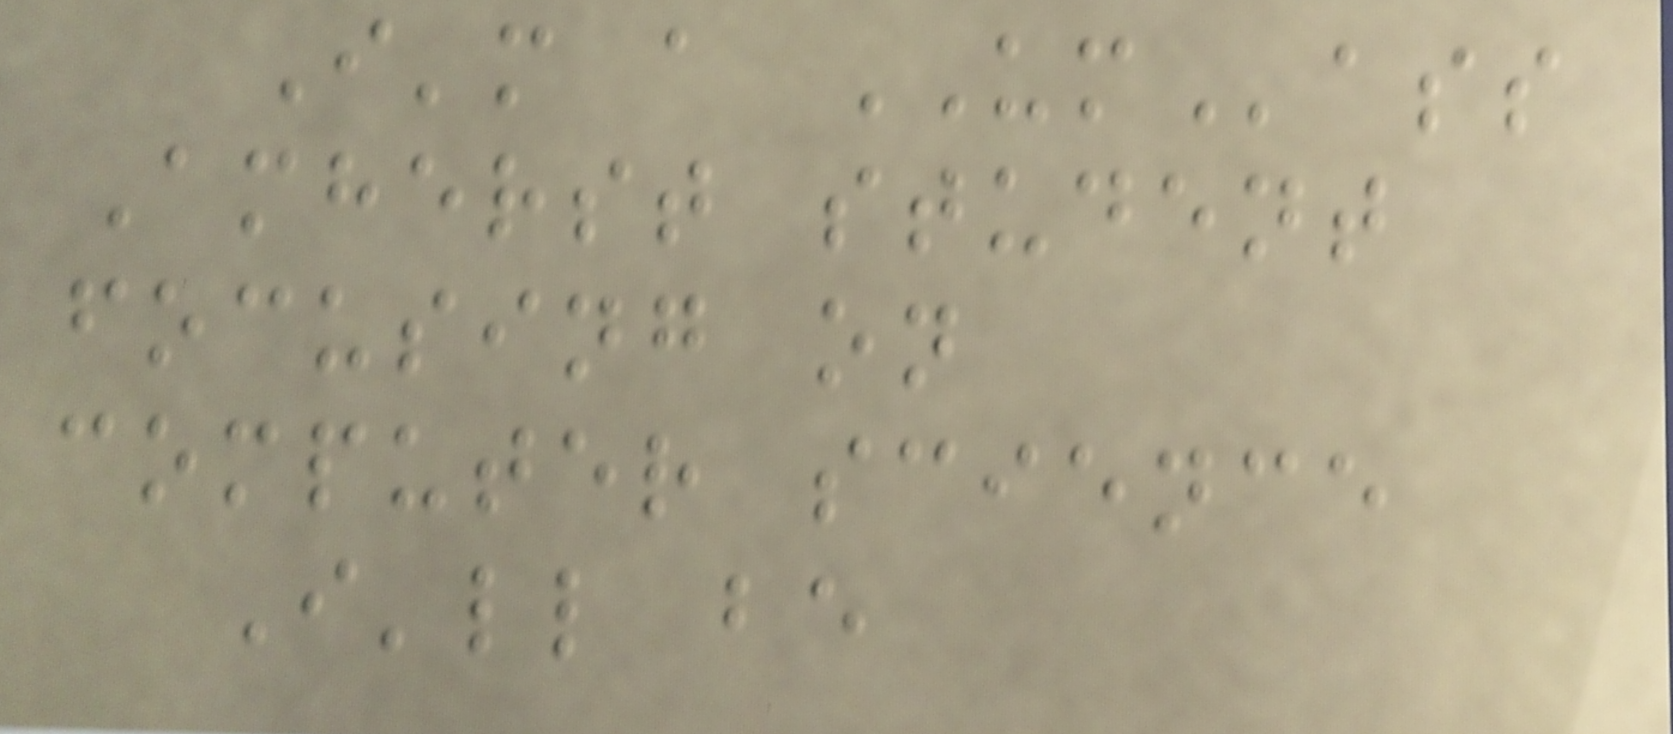I'm a UMass
Amherst student
focusing on
computer science
I'll be
